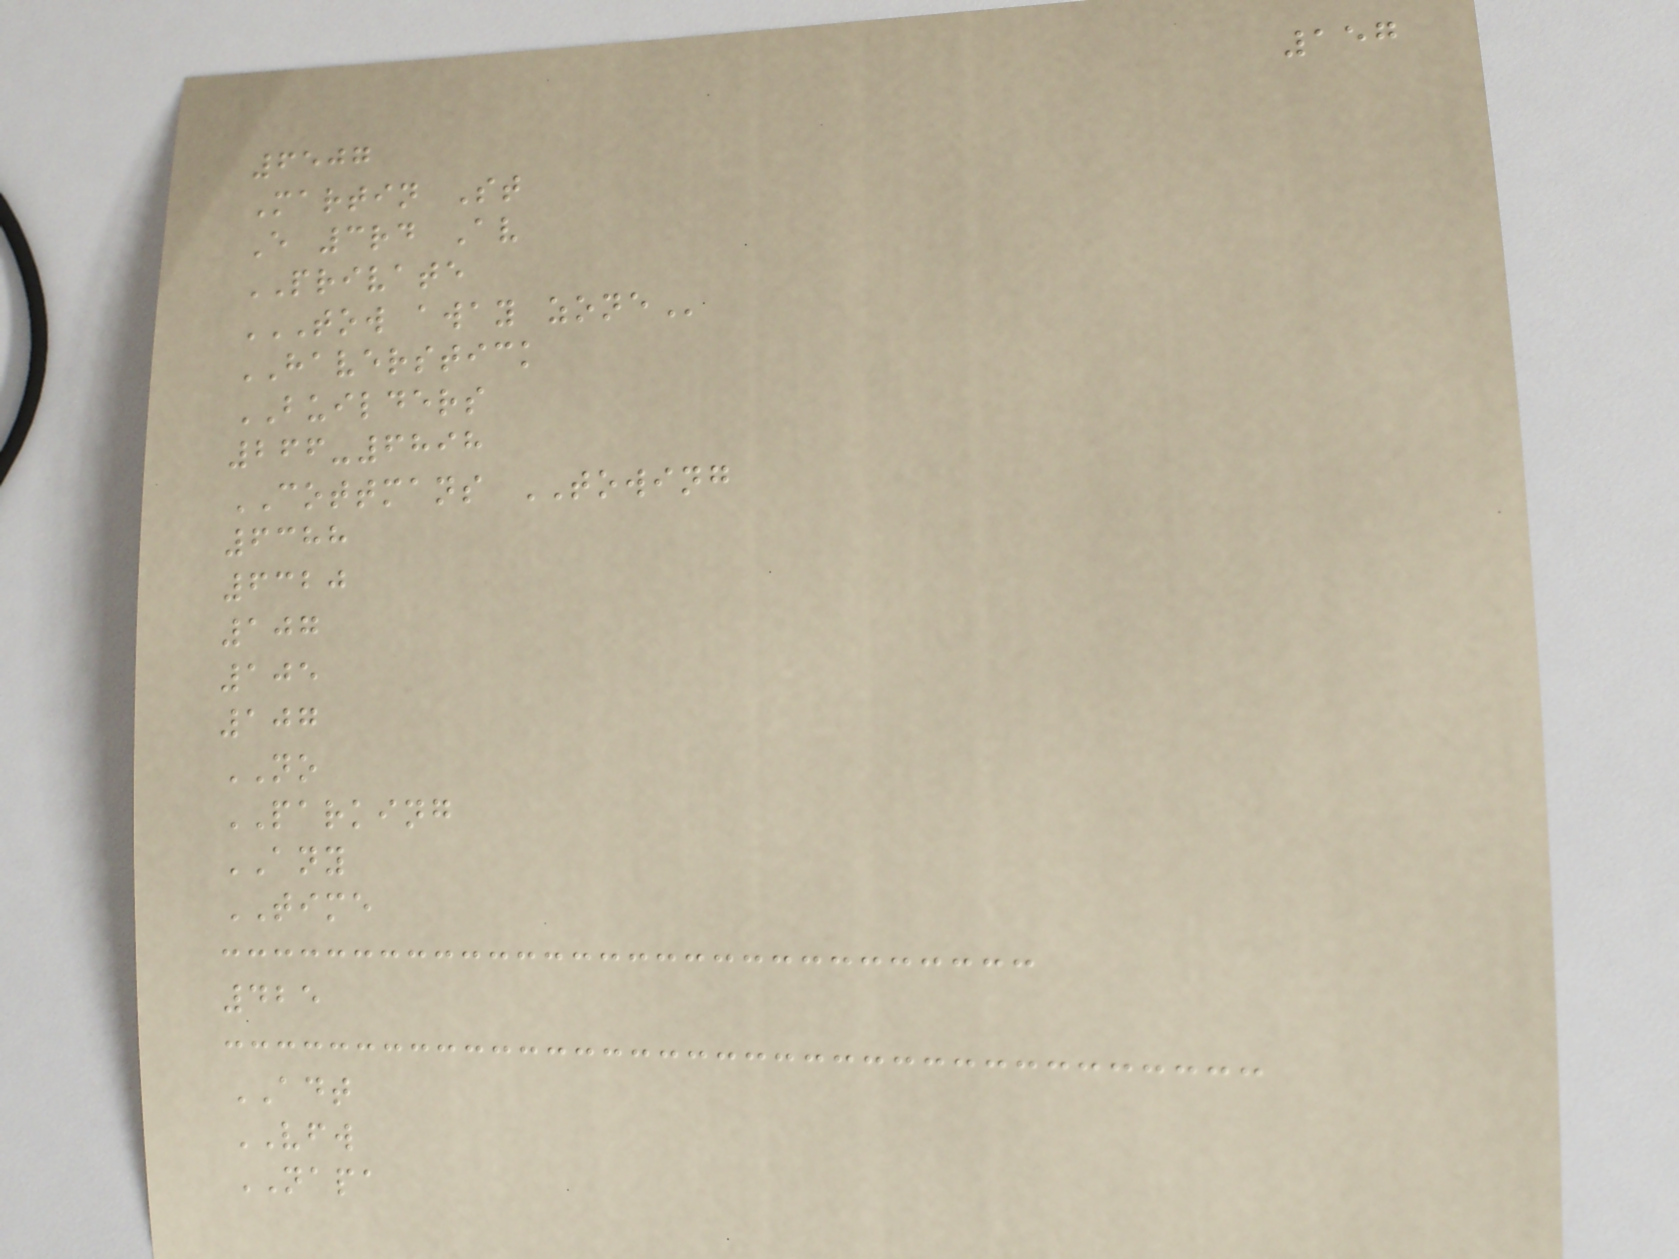157
6507
Martin St
E 3rd Av
PRIVATE
TOW AWAY ZONE
HAVERSTICK
BUILDERS
266-6898
COTTMANS TOWING
6388
6320
107
105
107
NO
PARKING
ANY
TIME
425
ADT
VFW
NAPA
